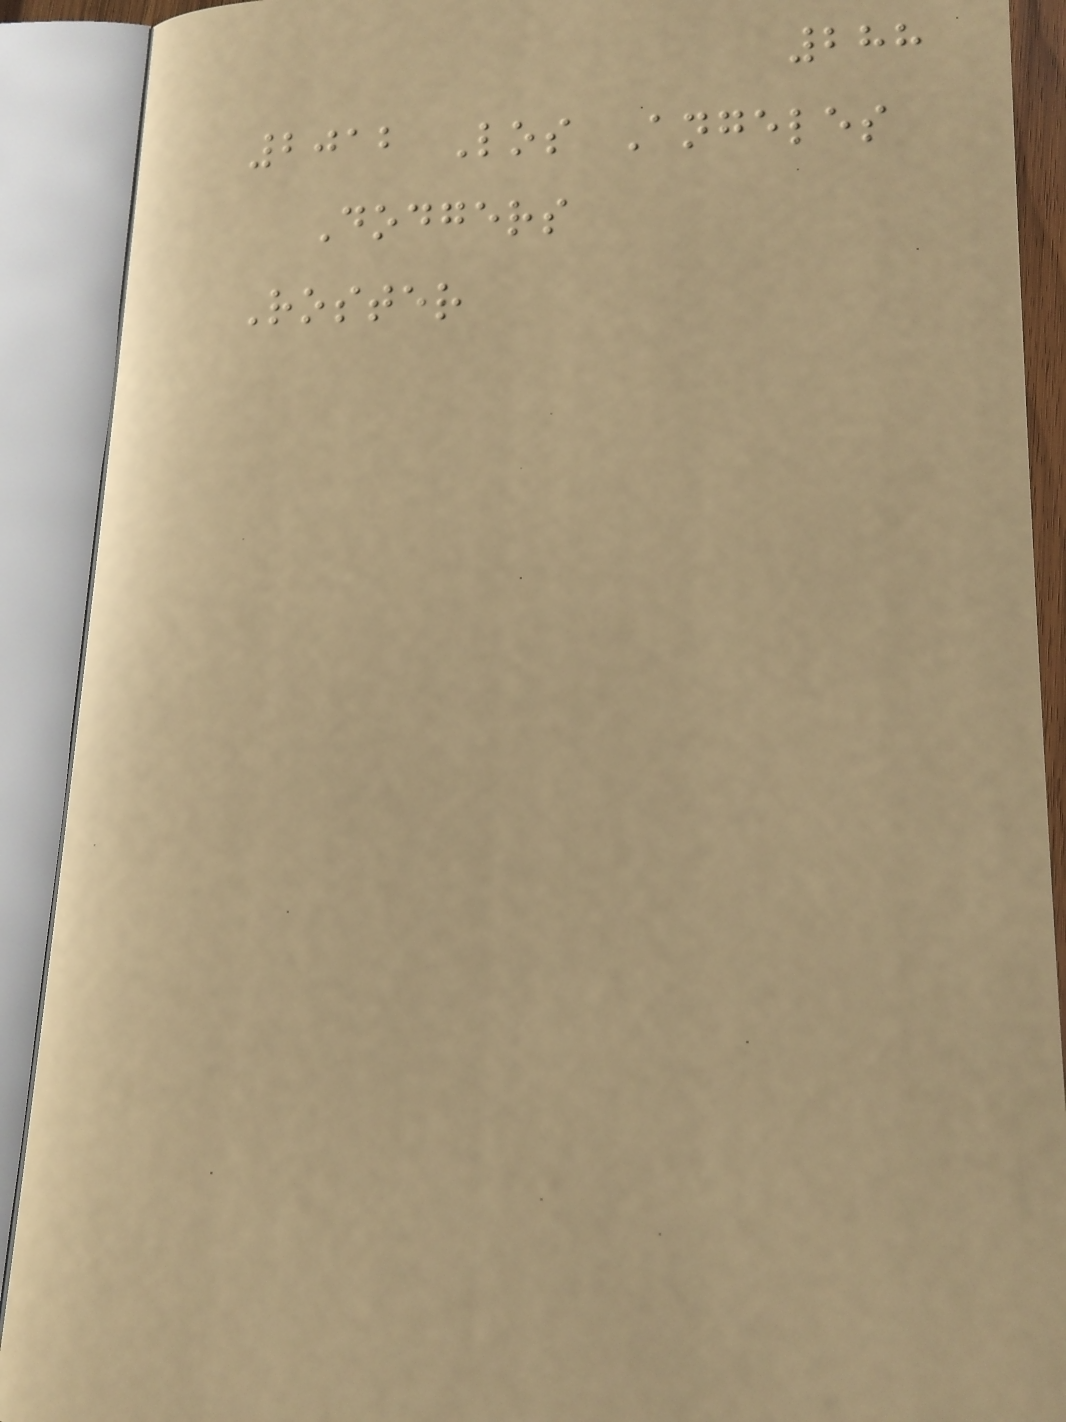288
2012 Los Angeles
Dodgers
Roster
